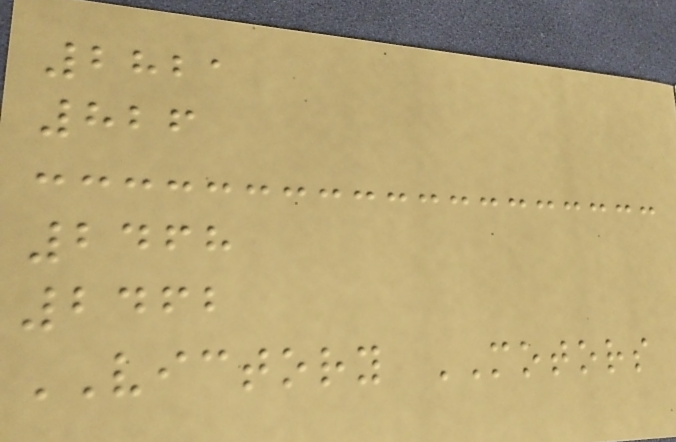2821
826
2468
2462
VICTORY MOTORS
